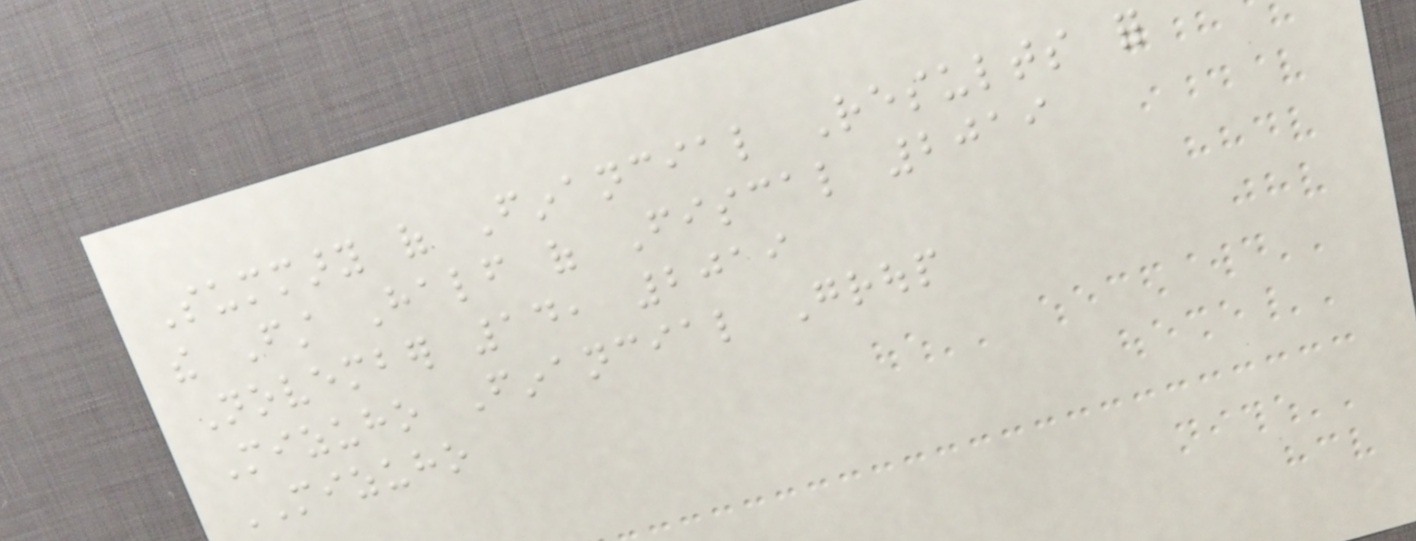Summary of Financial Results for
the First Half of Fiscal 2019
November 14, 2019
Mizuho Financial Group
MIZUHO
